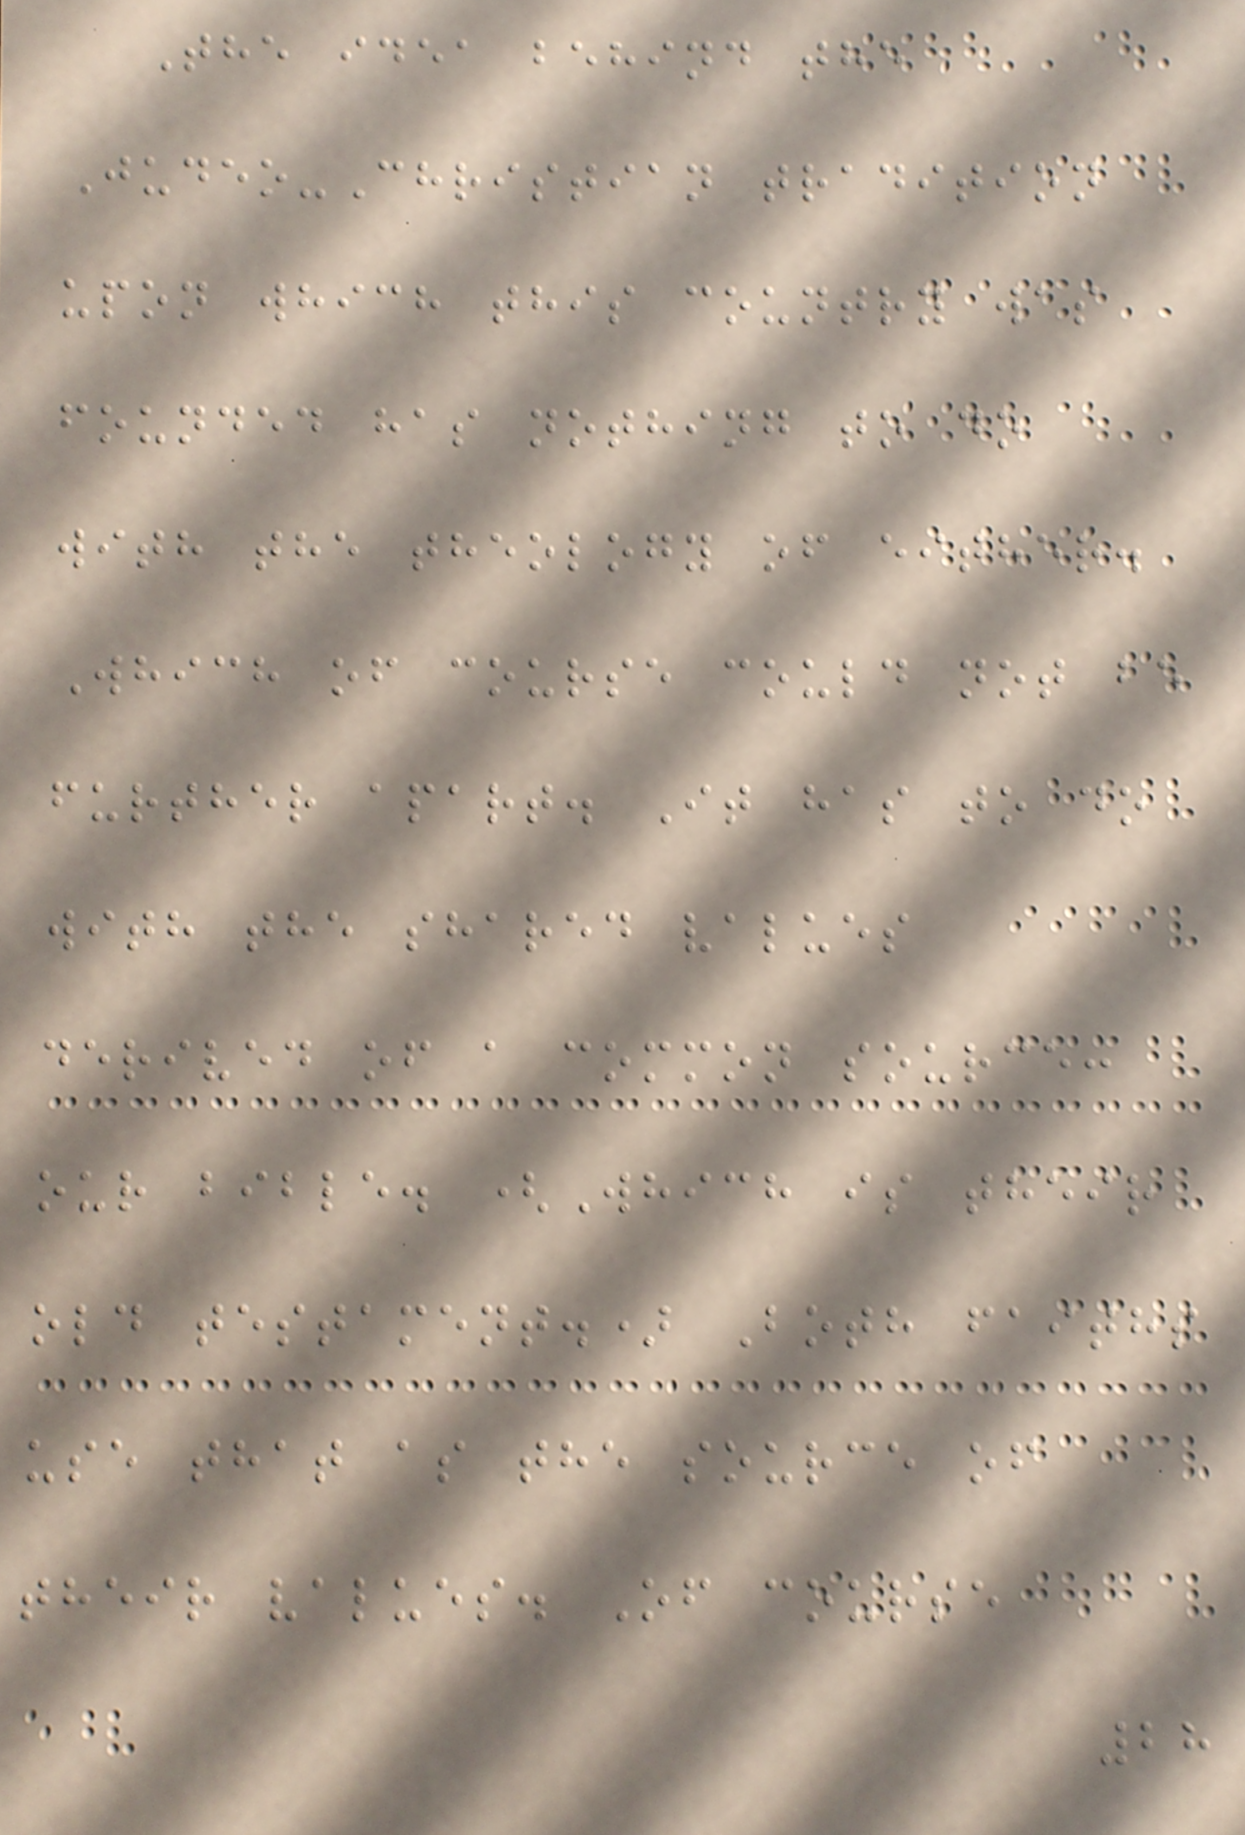The idea behind the
Judeo-Christian tradition
upon which this country was
founded has nothing to do
with the theology of either.
Which of course could not be
further apart. It has to do
with the shared values
derived of a common source:
our bible. (Which is their
old testament.) Both faiths
use that as the source of
their values. Of course
28
